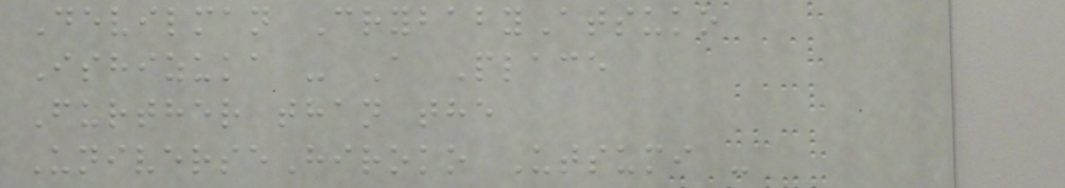Devilman CrybabyAtsuko
Ishizuka - A Place
Further than the
UniverseHiroko Utsumi -
